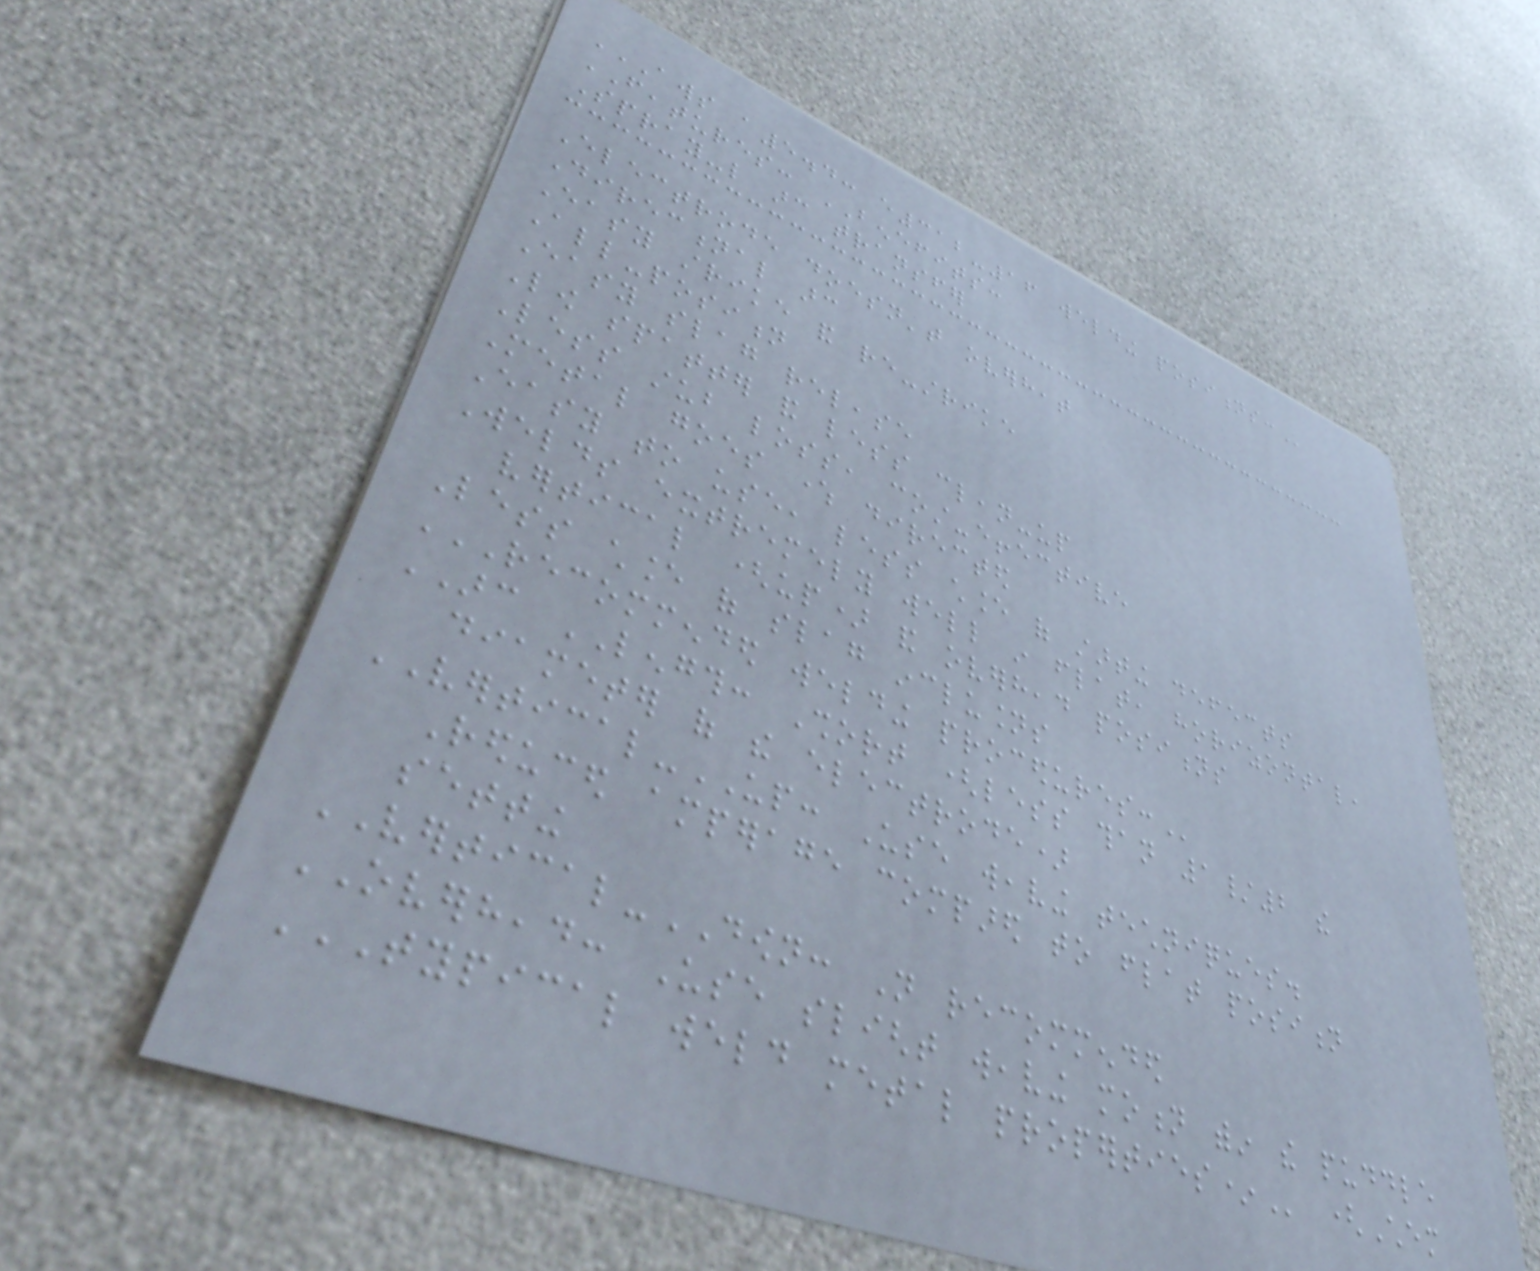AWS A5.4: E312-16 WELDING POSITIONS:
FEATURES: BENEFITS:
Spray-like arc transfer
Electrode doesn't overheat
Directional arc
Easy strike and re-strike
All-position
Easy slag release
Low spatter and less clean-up
Less stub loss, cost-effective
Metal goes where directed
Easy to use, less chance of starting defects
Welds extremely well in flat, horizontal,
vertical (up) and overhead positions
Less chance of slag inclusions
RECOMMENDED WELDING PROCEDURES:
ARC LENGTH: Short (less than 1/2 the
diameter of the electrode)
VERTICAL-UP: Use weaving techniques.
Reduced amperage compared to flat position
setting
VERTICAL-DOWN: Not recommended
OVERHEAD: Use slight weaving motion within the puddle
TYPICAL WELD METAL PROPERTIES* (Chem
